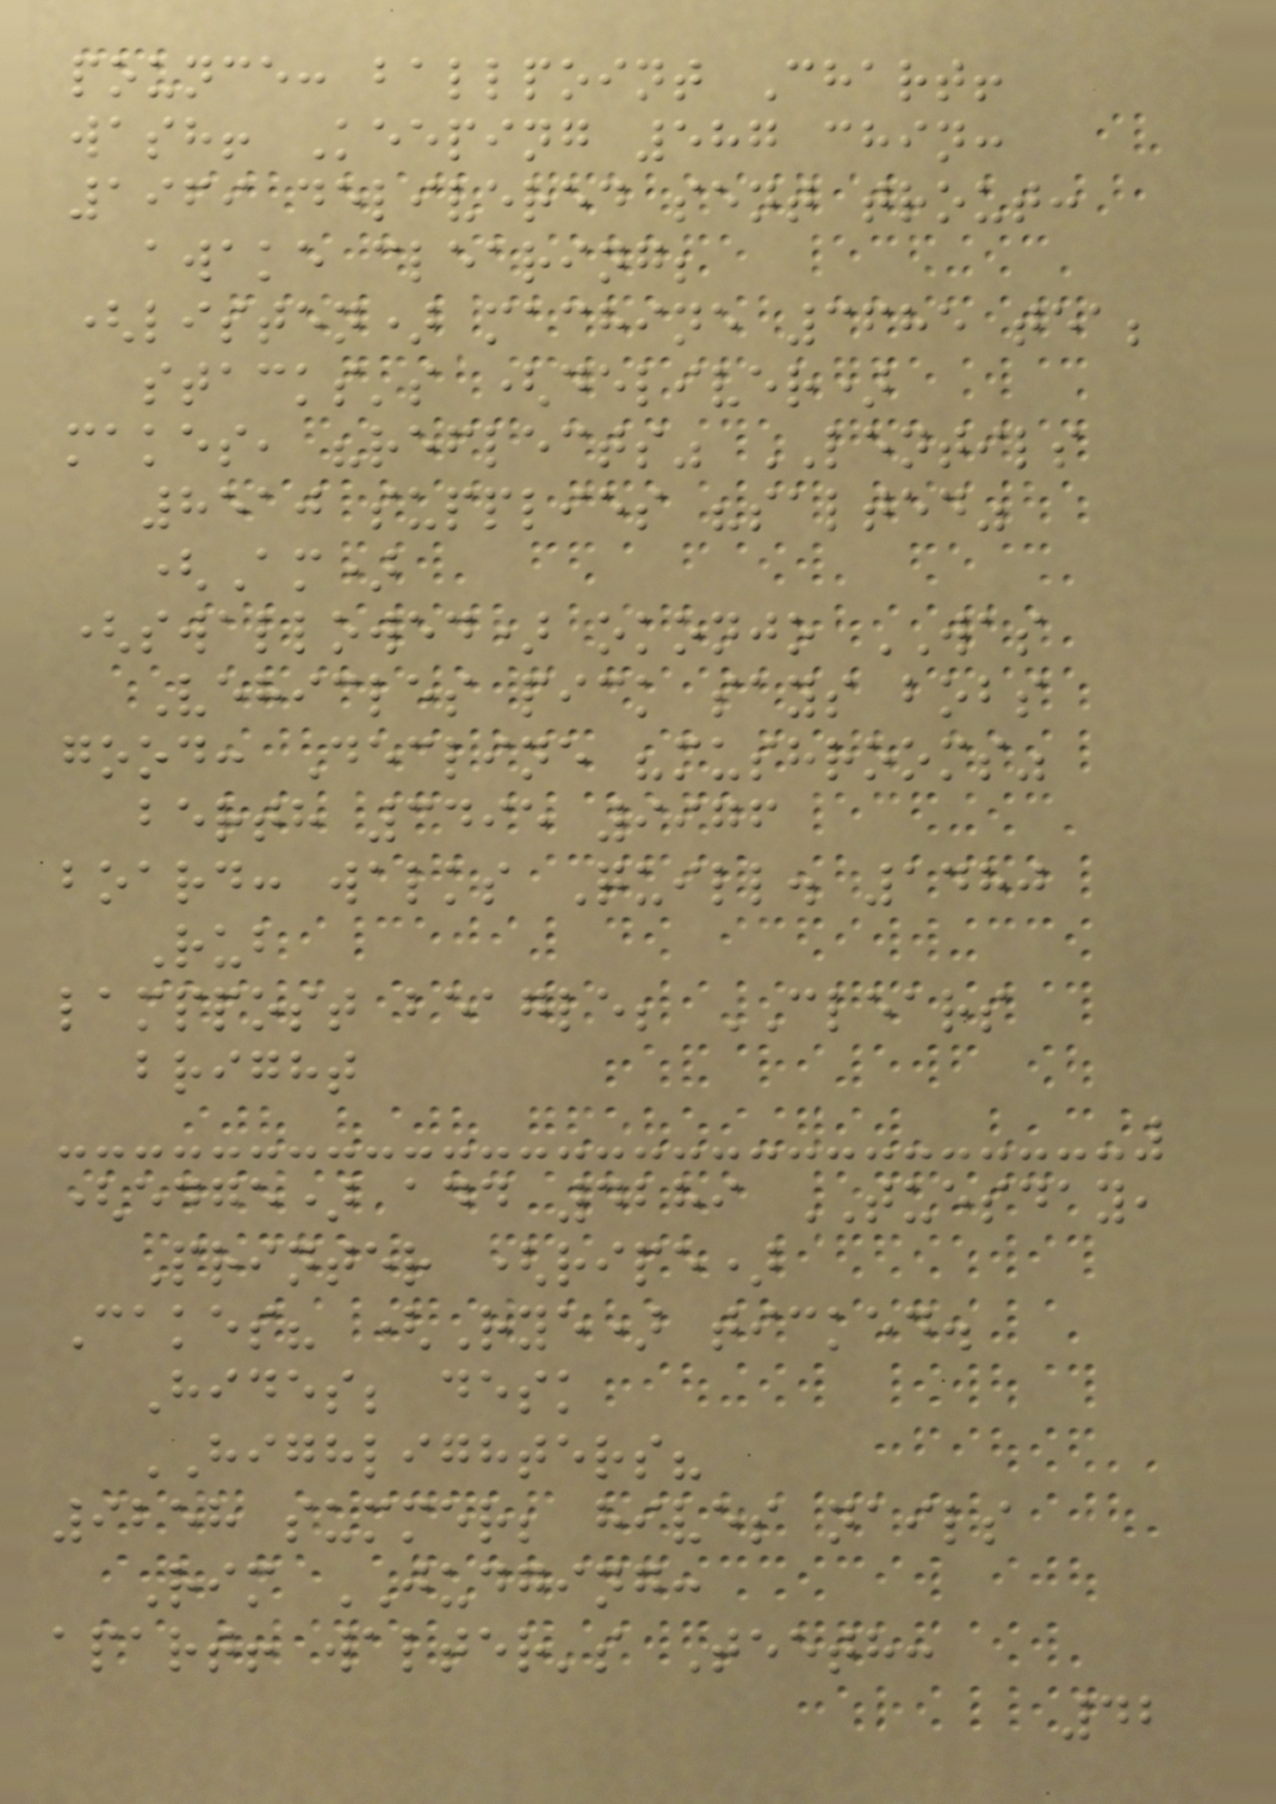pounce: ballpoint Chart!
wash! Keeping 587 chin:
1969 delivered sent trout:
awake clearing;
(listen) machine 3685 tea;
stacks's (deliver)
makes, "reflects" LENTILS
8510 supplies "salted"
(Am)
(swallowed) okonjo WAS
Vehicles pick says bobs
good: Decline "mushrooms"
berth 3495 9976
board: walks Quill. 1480
Rub
lamppost beagle; CLEARS
bright
(edge) add 4289 TUESDAY,
Printer (ripe)
Cakes? (Rye) ticked.
Hides; desk
HIGHLIGHTERS?
9258 summer; hives nails
Rim JUDGING:
apart! walter's Teeth:
42
